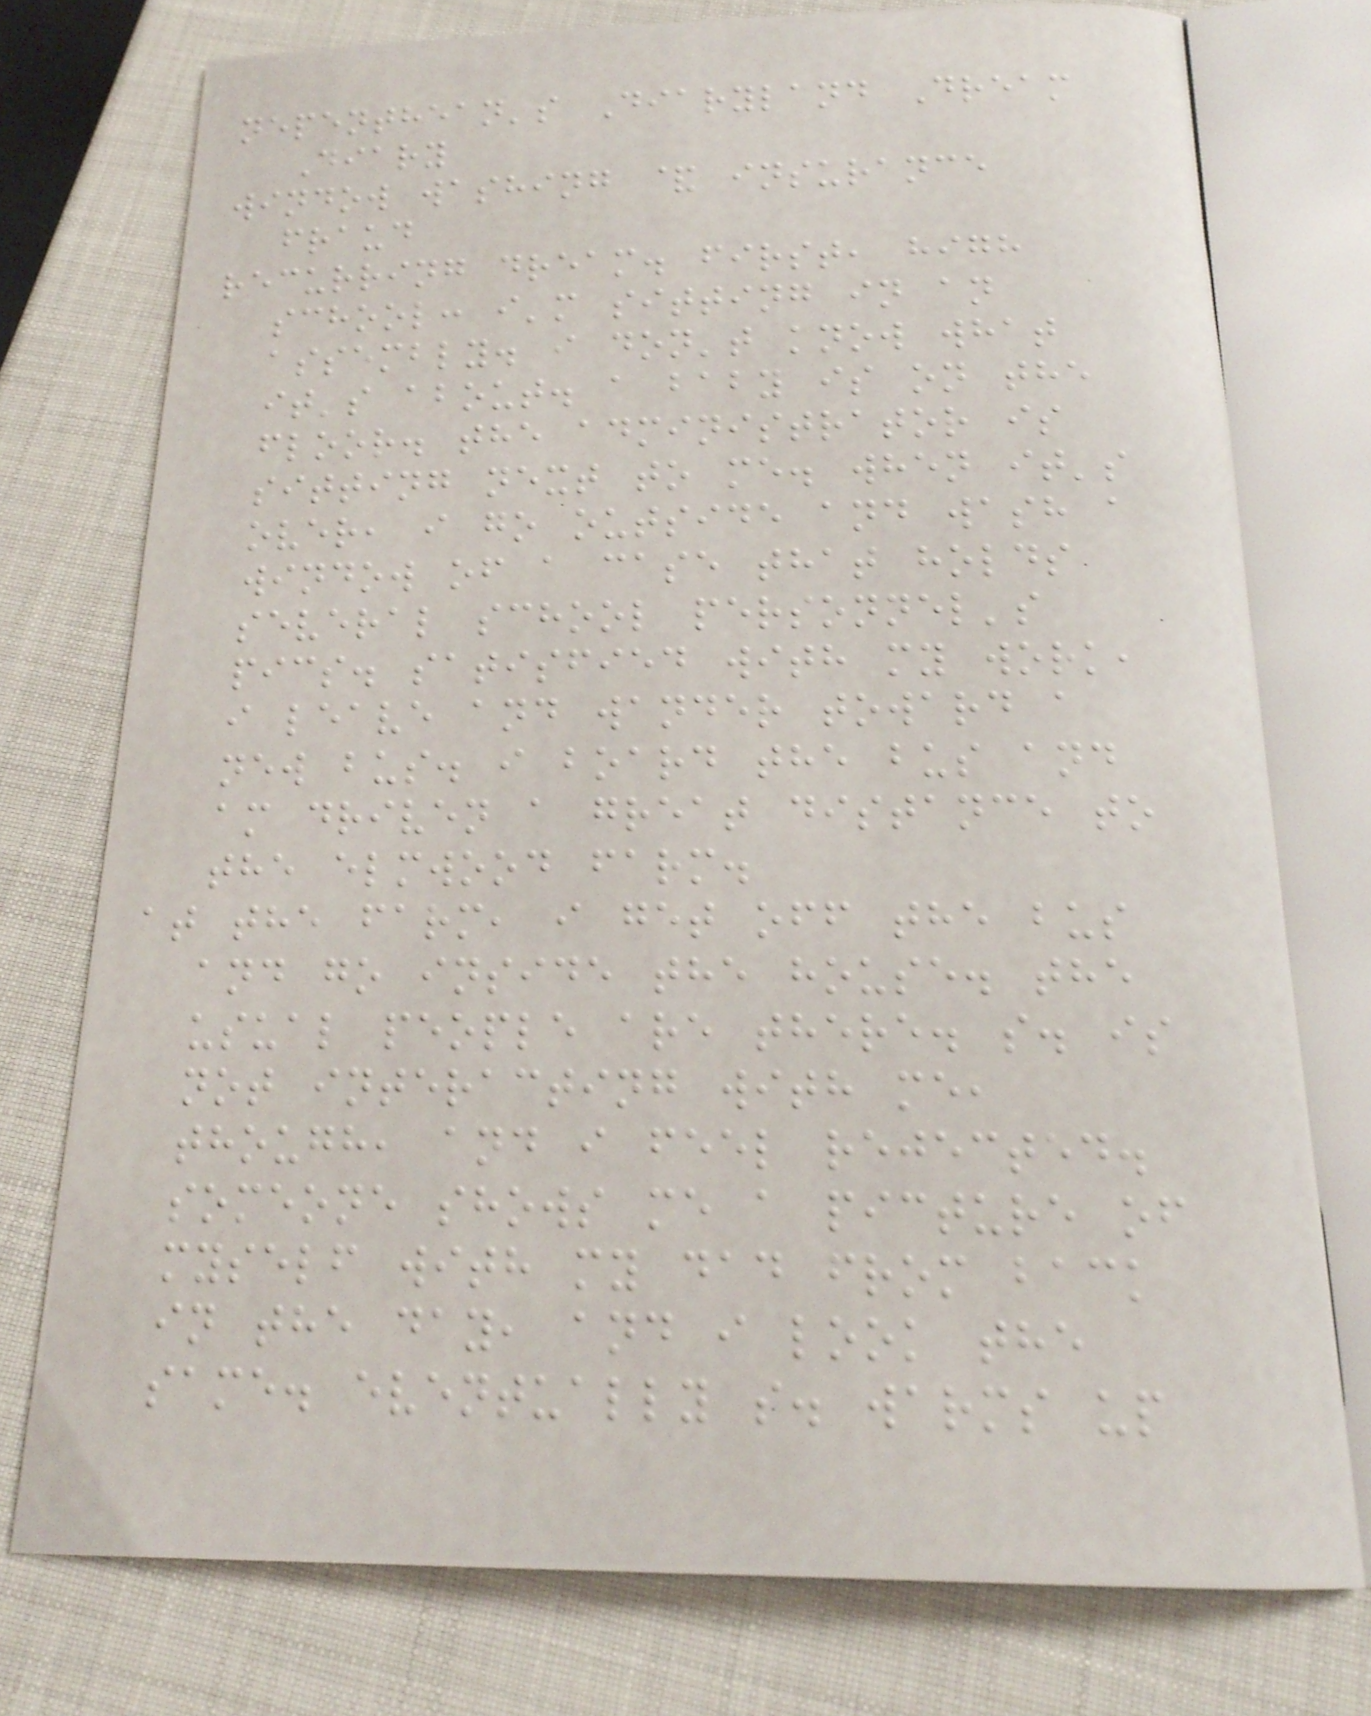nepenthean's Diaryland Dream
Diary
window washing & insurance
fraud
recurring dream. first, high
school: i'm sitting in an
assembly. i don't know what
it's about. a baby is on the
floor. the administrator is
sitting next to me. when it's
over, i go outside and wash a
window of a case that holds
several school personnel's
pics. satisfied with my work,
i leave and wander toward a
new bus. i board the bus and
am driven a great distance to
the elmwood farm.
at the farm, i get off the bus
and go inside the house. the
usual people are there. s. is
not interacting with me,
though, and i feel rejected.
someone shows me a picture of
myself with my dad from back
in the day, and i look the
same. eventually s. warms up
